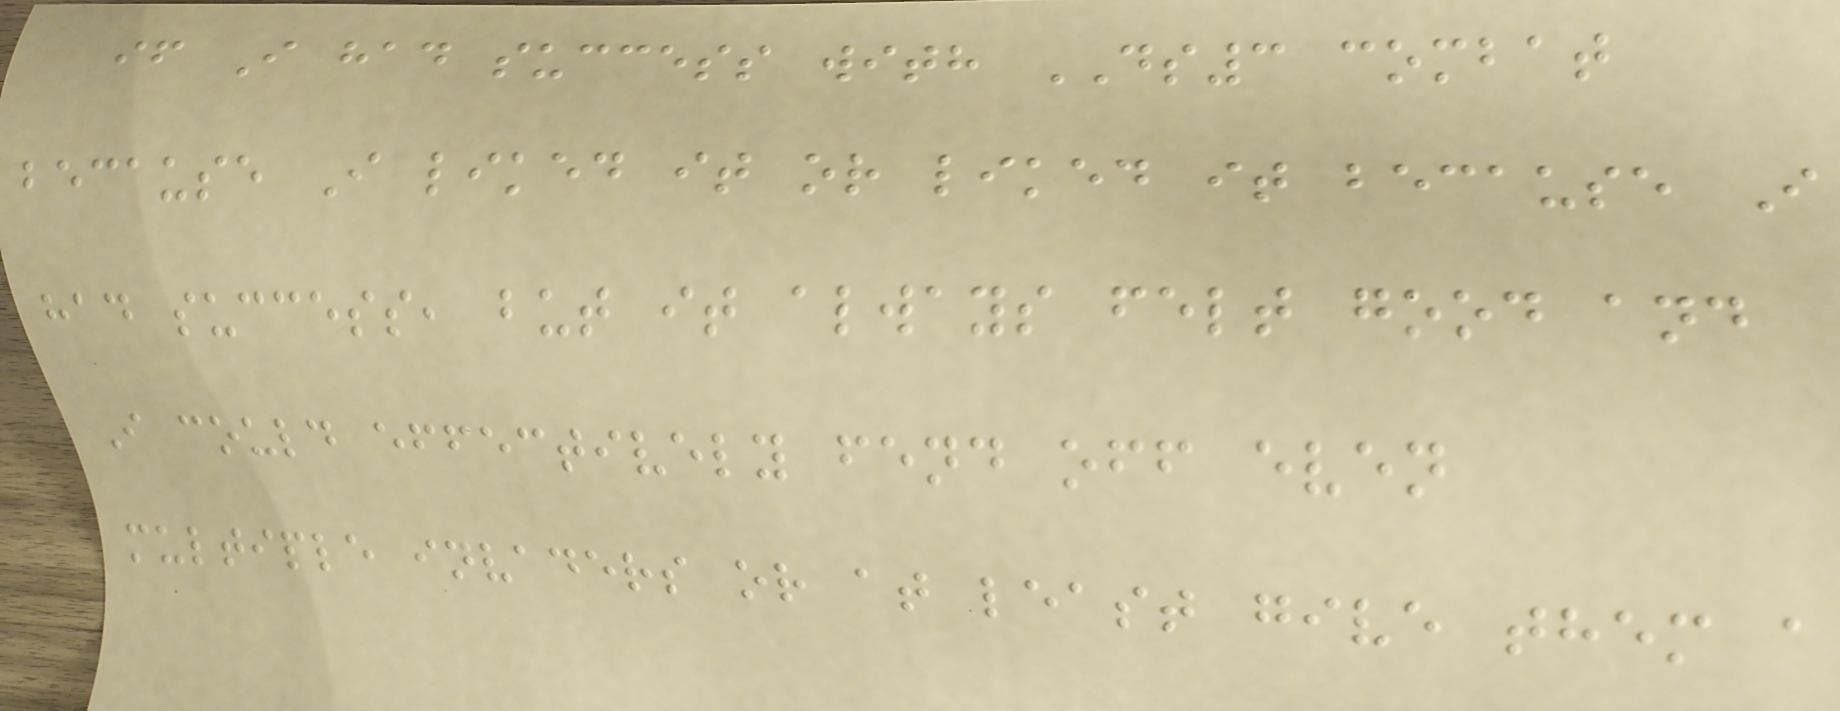if I had success with DS3 combat
because I liked it or liked it because I
had success, but it always felt good and
I could effectively fend off even
multiple invaders or at least give them a
